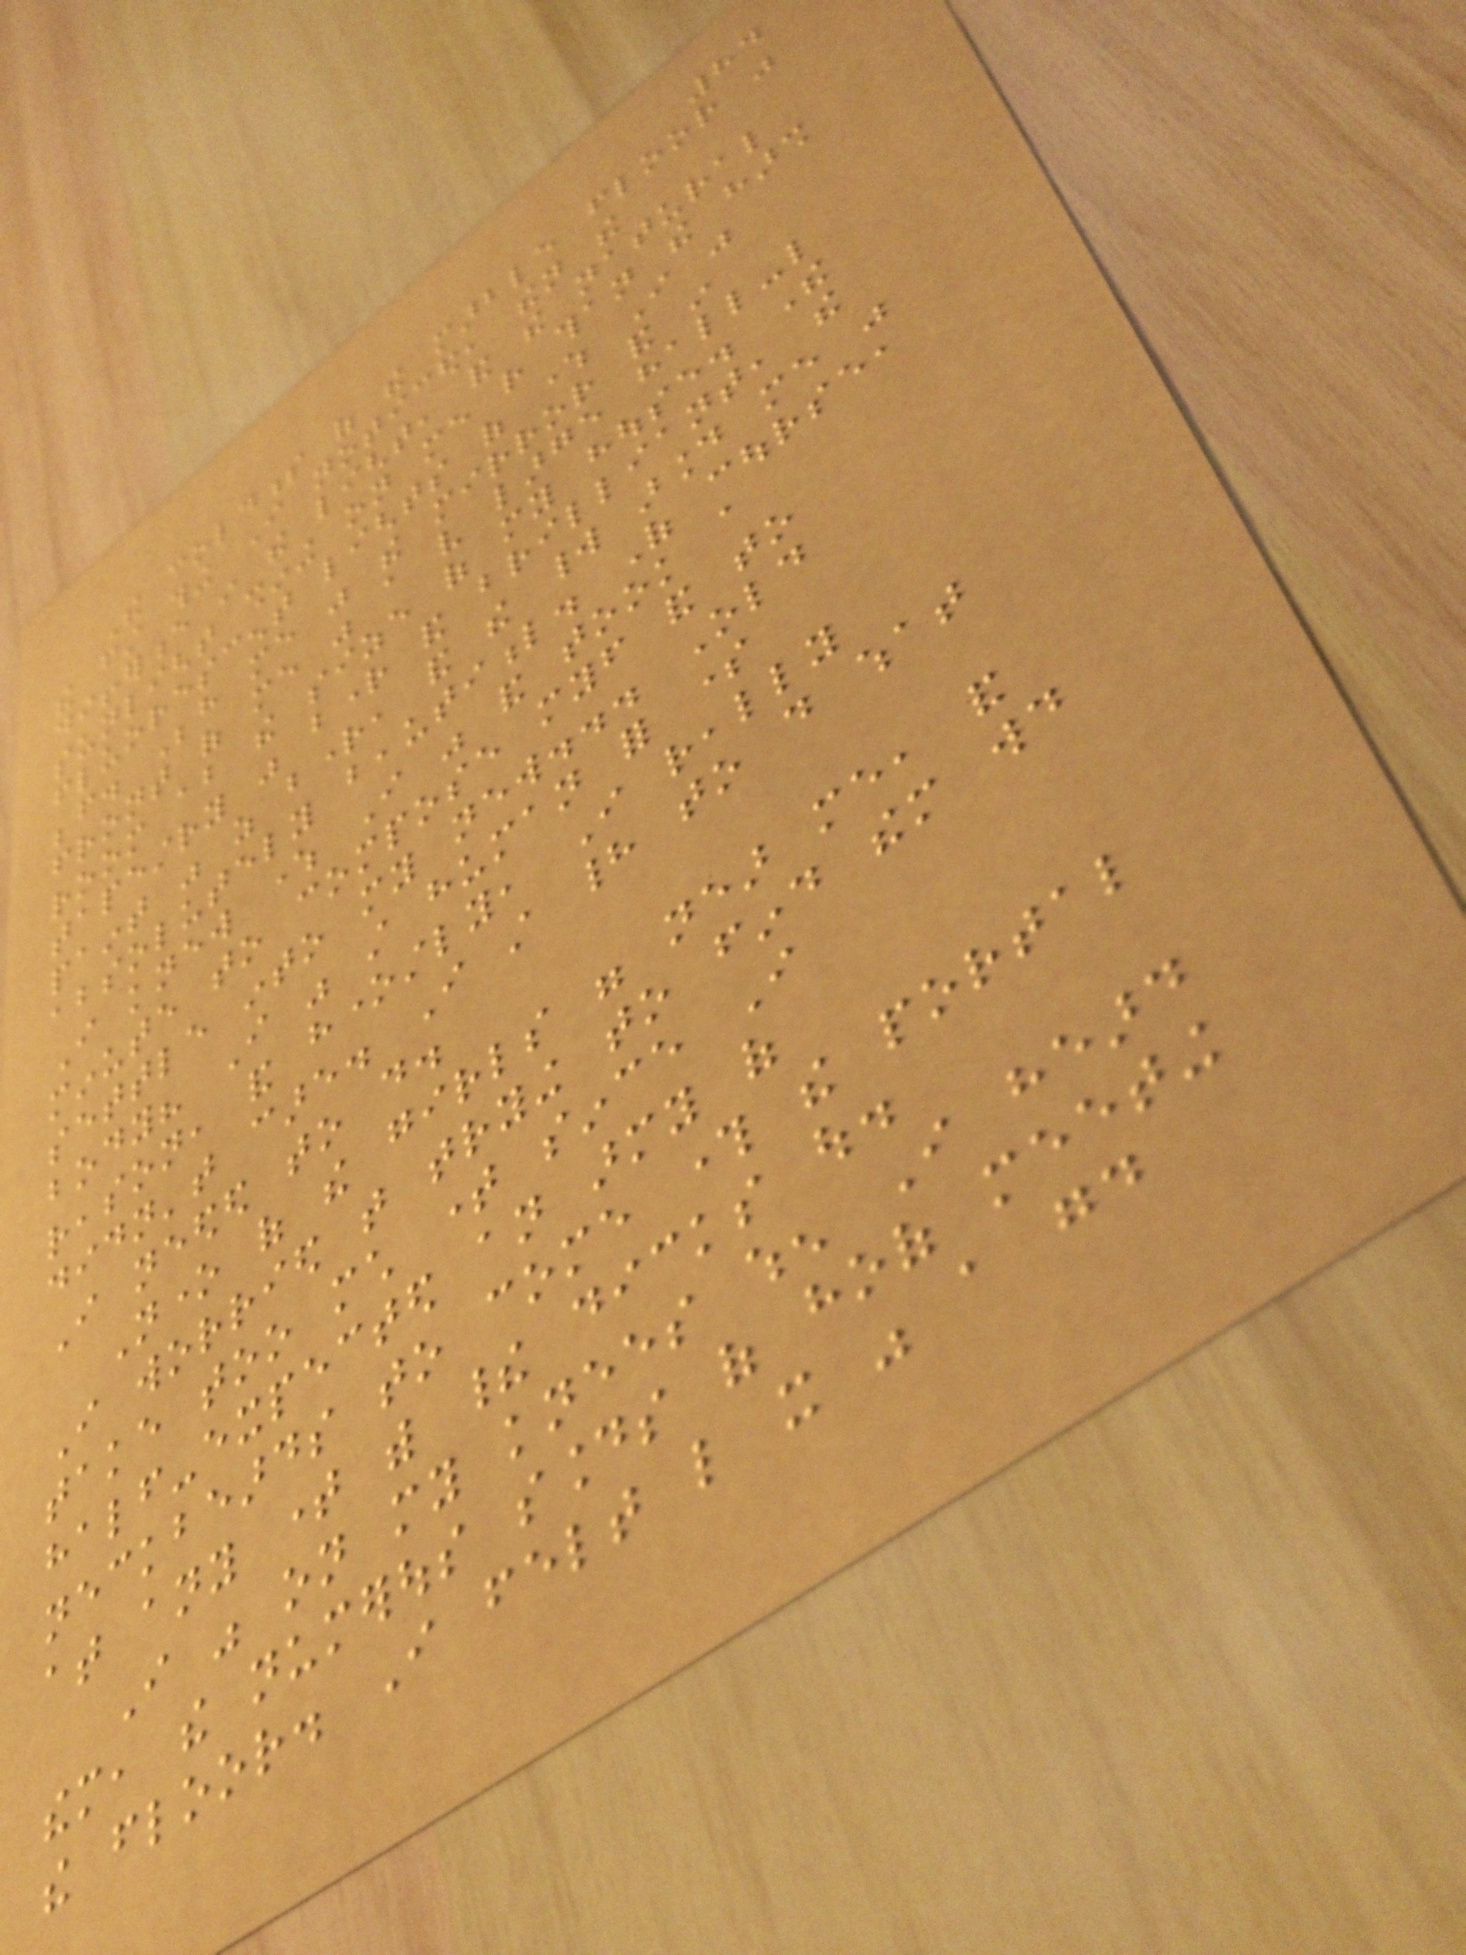84
The coldness of the marble floor was
the first thing I noticed, then the
difference in the light, and the natural
sunlight shining on me rather than the harsh
fluorescent lights of where I was
before. Behind me was the mirror and in
front of me was a very large hall-like
room about the size of my house. The
tapestry was bright and brilliant, the
paint was as bright, and the world around me was
absolutely beautiful. Of course,
I knew where I was and took a
minute to compose myself and to
settle into my new... Old
body? I was still human for some
reason, and honestly, I really
didn't care. I still had to do what
I needed to do.
None of the girls were near me, and
I worried that trying to find them would
take too much time since I
half-expected an army of
neckbeards to come through the portal
at any time with their dicks out.
I was on my knees when I heard
them, the numerous sounds of hoof meeting
the floor. I felt like it was a good
